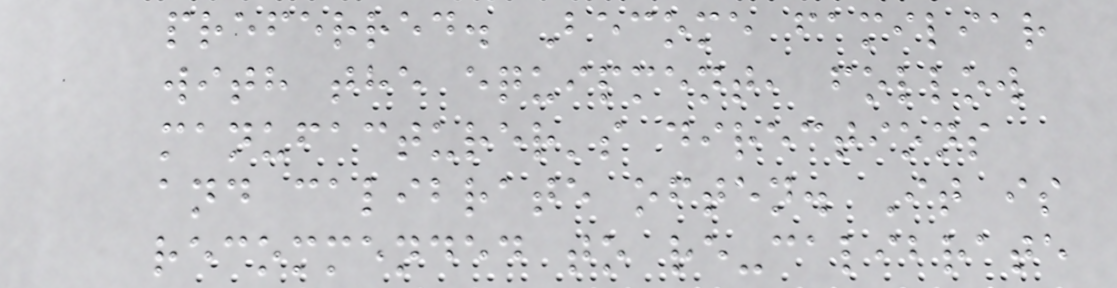preferred. Become familiar
with the equipment, follow
manufacturer's directions
and calibrate often. It is
recommended to re-calibrate
